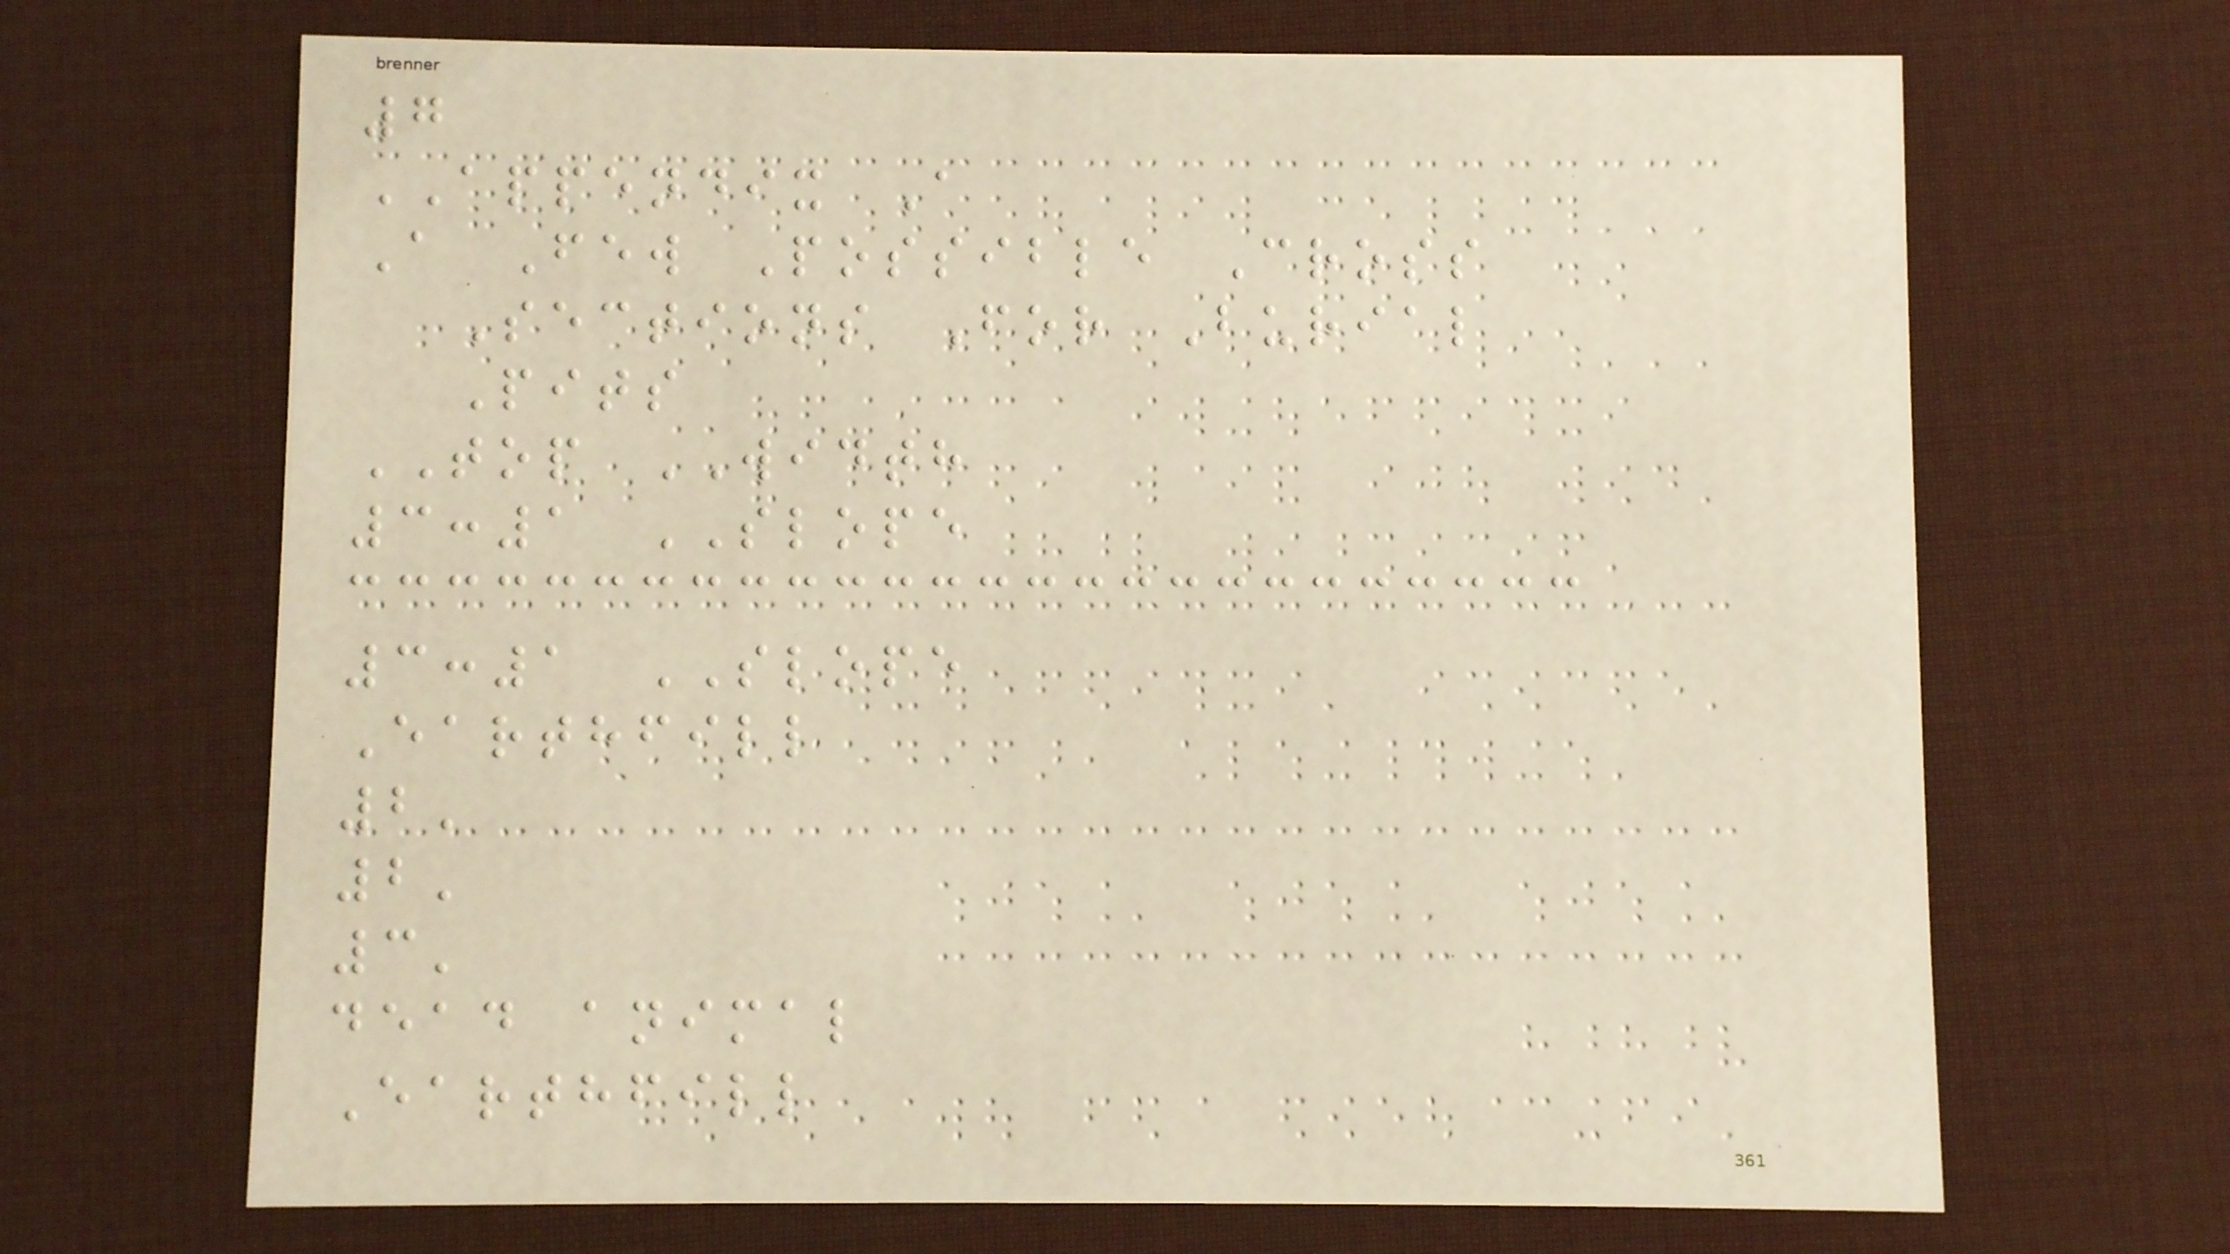7
APPENDIX A
A Few Possible Cross
Sections For Burial
Pits
TOP WIDTH
3:1 SLOPE
3:1 SLOPE
Earthfill
2'
2'
3'
dead animal
Earthfill
